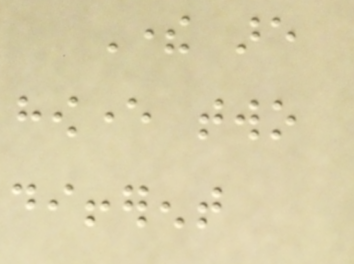There are
however two
different
